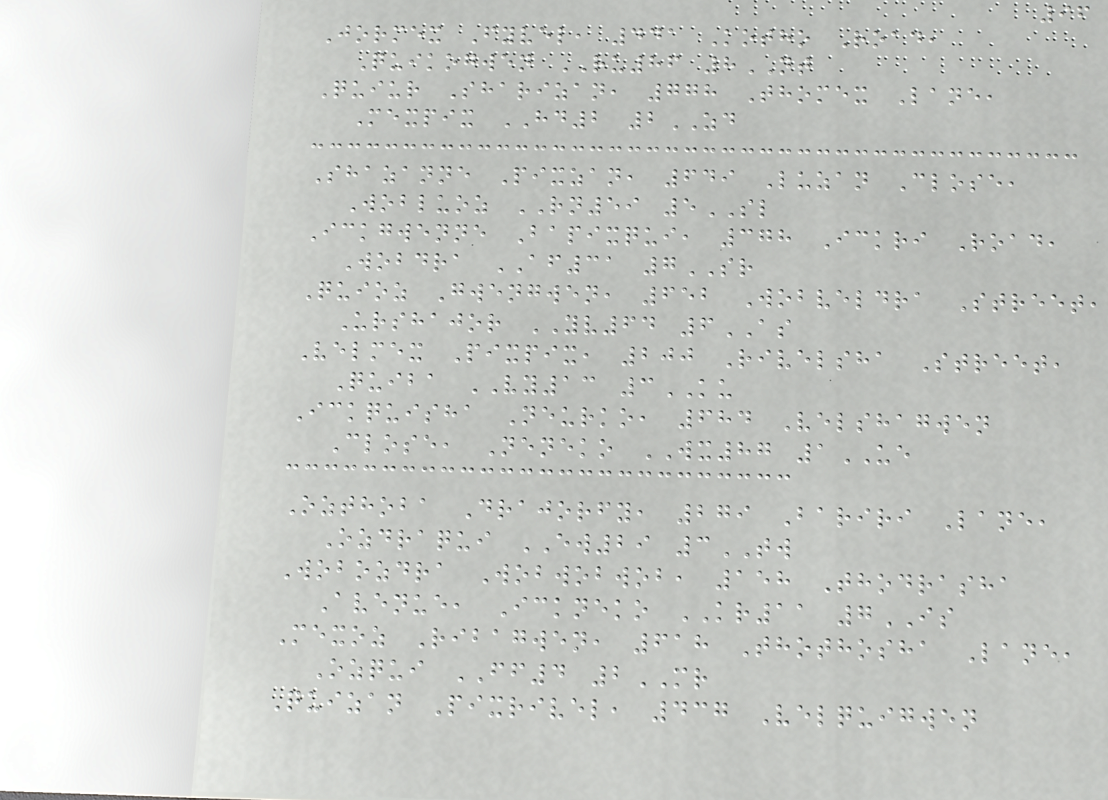96
Jormex Fyvel, 441 Kotho Road,
Quikogwen RU86 8NT
Quiur Sharizan, 778 Thomex Lane,
Mexpix HD2 2ZD
Shazanne Pixzan, 649 Luzan Close,
Wobluoz RN59 5SL
Ickgwenne Bapixqui, 378 Ickri Road,
Wobdra AF31 7SR
Quioz Gwengwen, 652 Wobveldra Street,
Urshajor YV64 6AS
Velmex Pixpix, 200 Rivelsha Street,
Quiba VY13 3KU
Ickquisha Neurko, 684 Velshagwen
Close, Neneko WX87 1UE
Ozthoba Drajorfy, 279 Bariri Lane,
Ozdraqui EW29 3TW
Wobozdra Wobwobwob, 158 Thodrasha
Avenue, Ickneko KR11 7IS
Mexoz Ribagwen, 618 Thothosha Lane,
Ozqui FF4 2MR
Quizan Pixrivel, 437 Velquigwen
